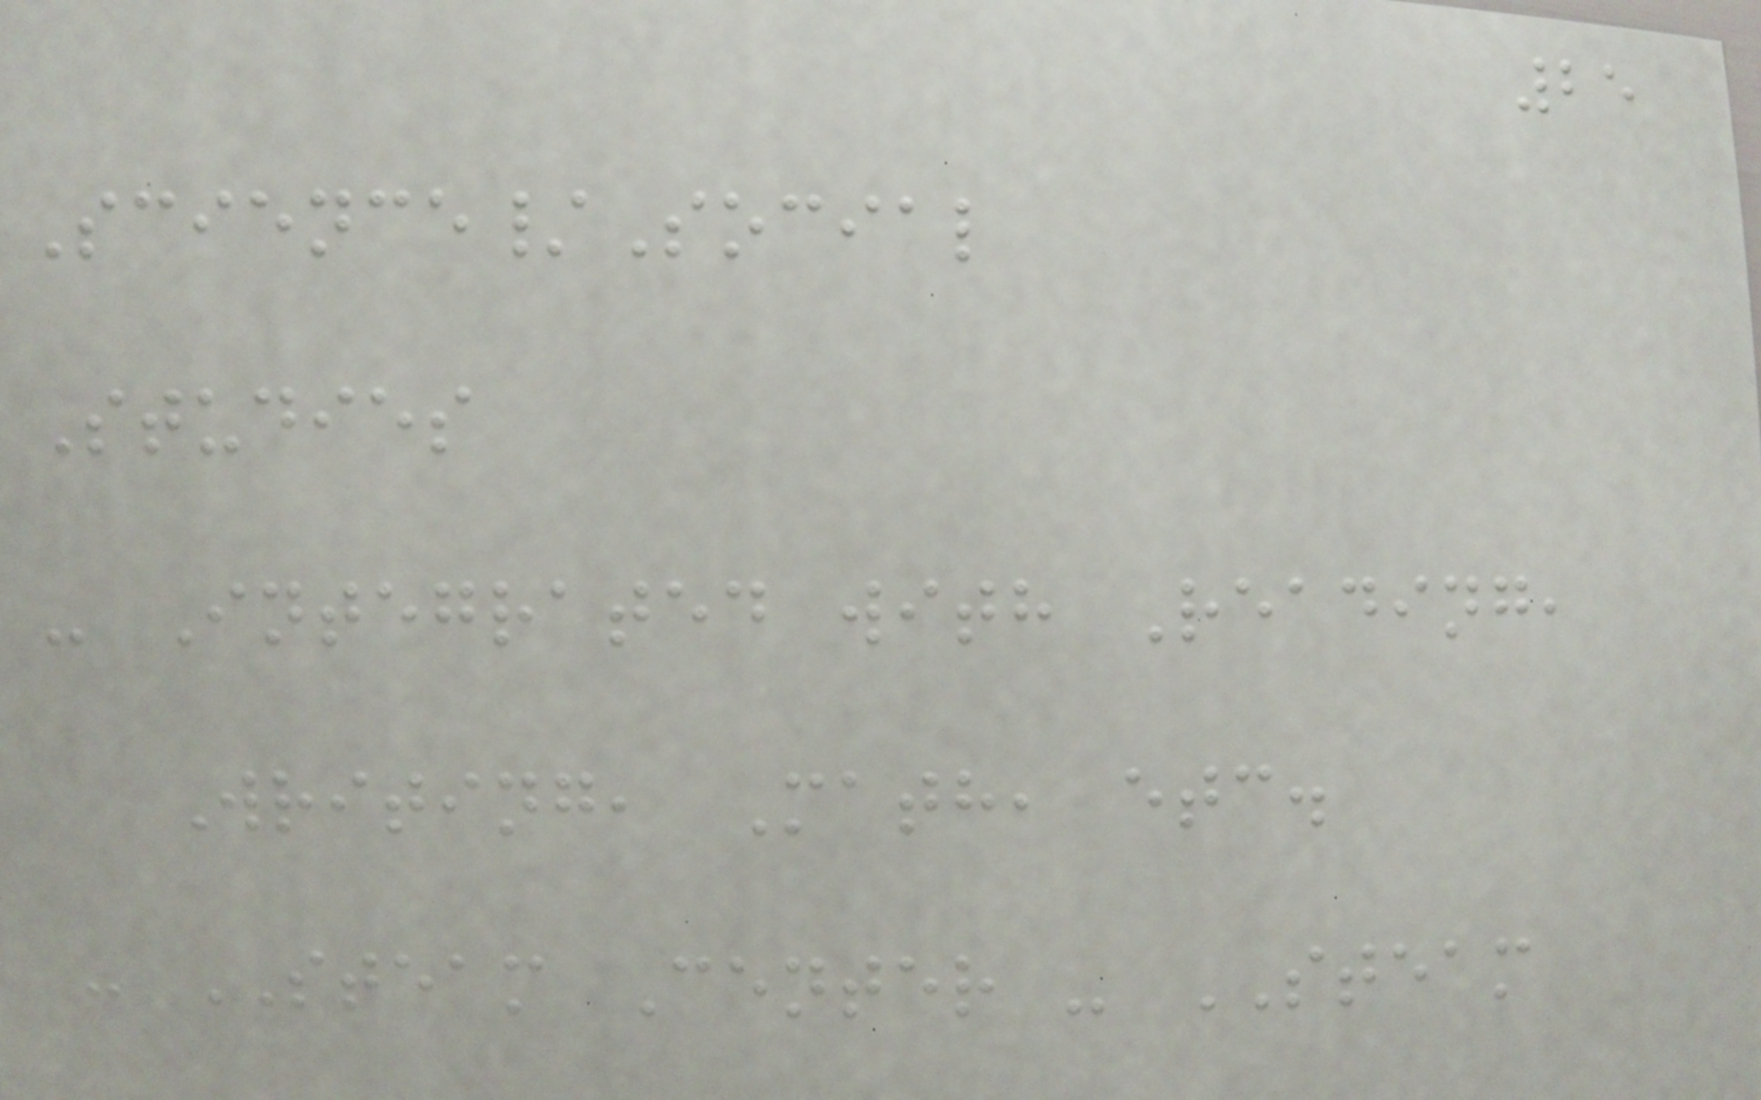25
Science/Social
Studies
- Integrated with Reading,
Writing, Math, etc.
- STEAM Center - STEAM
